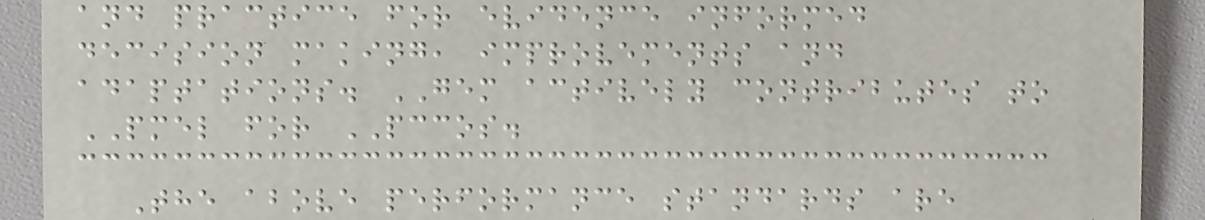and practice for evidence informed
decision making, improvements and
adaptations. GEM actively contributes to
PMEL for PCCOS.
The above performance standards are
